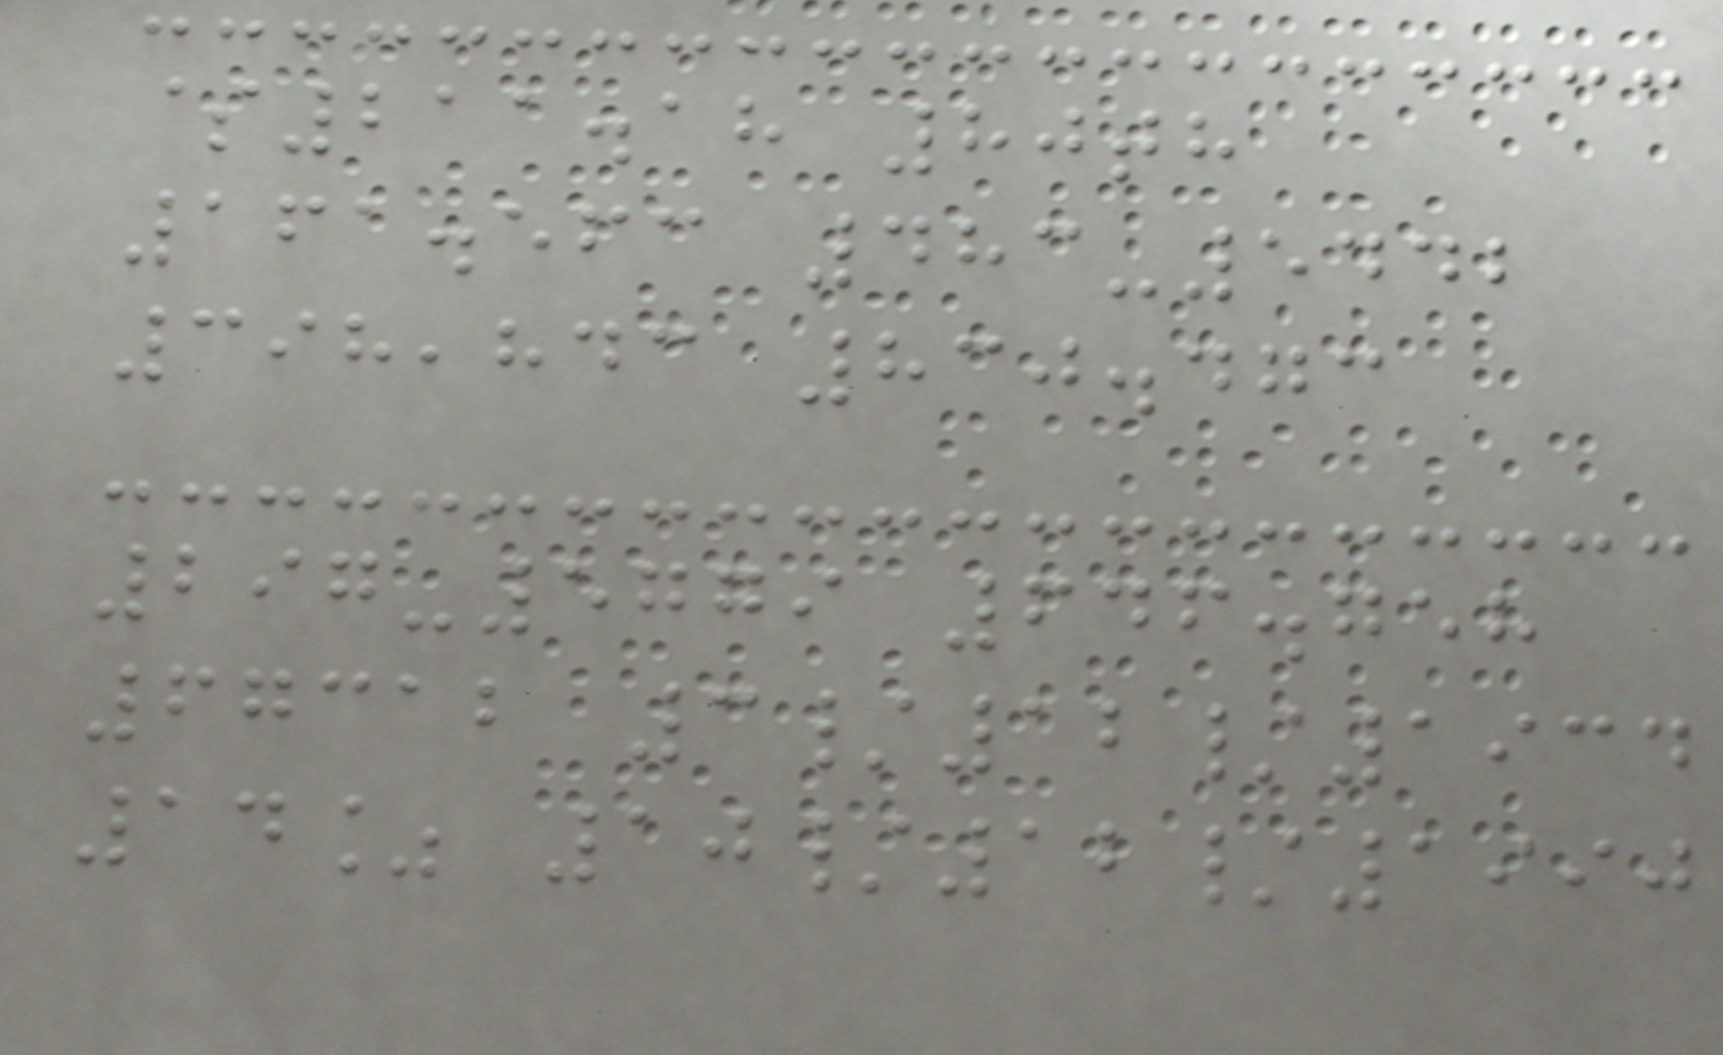$211.18 80th
161.563 483-5442
398,843 830.473
297-5779 646.758
67312 3/12/1934
14% 10/12/1990
